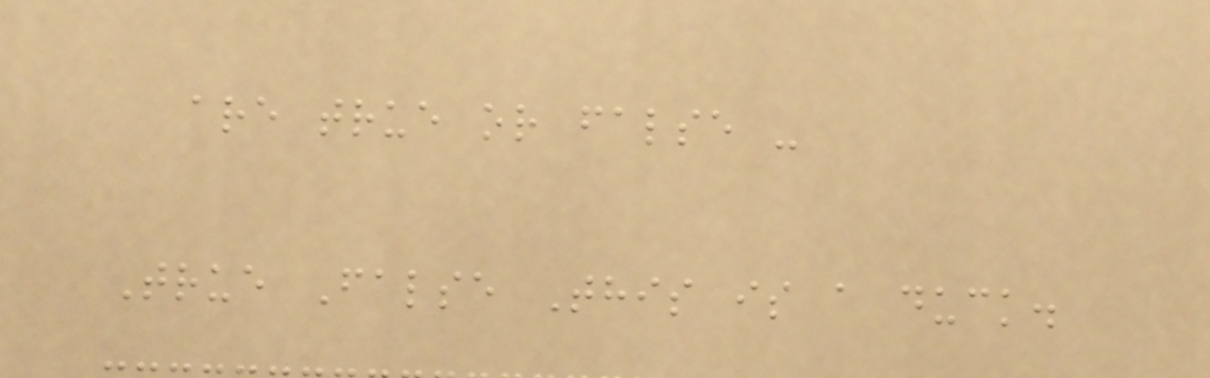are true or false -
True False This is a duck.
